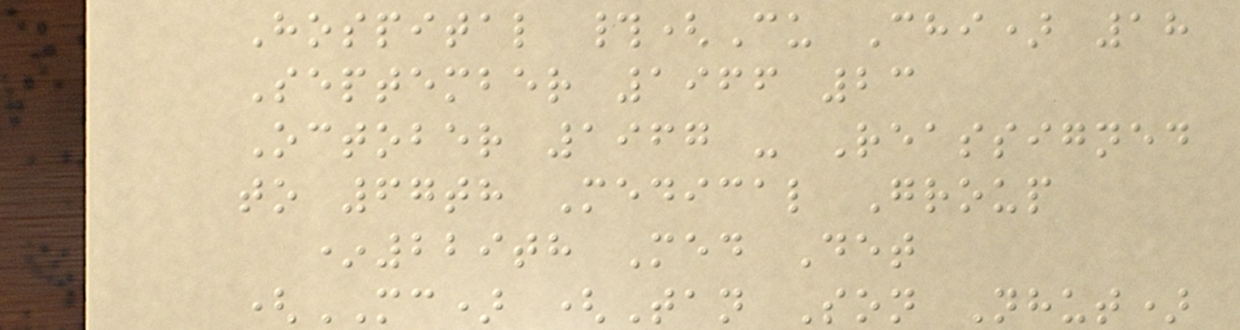Hospital #(Cu Chi) 18
September 1966 23
October 1967 - Reassigned
to 67th Medical Group
*229th Med Det
(MC) (Tan Son Nhut)
